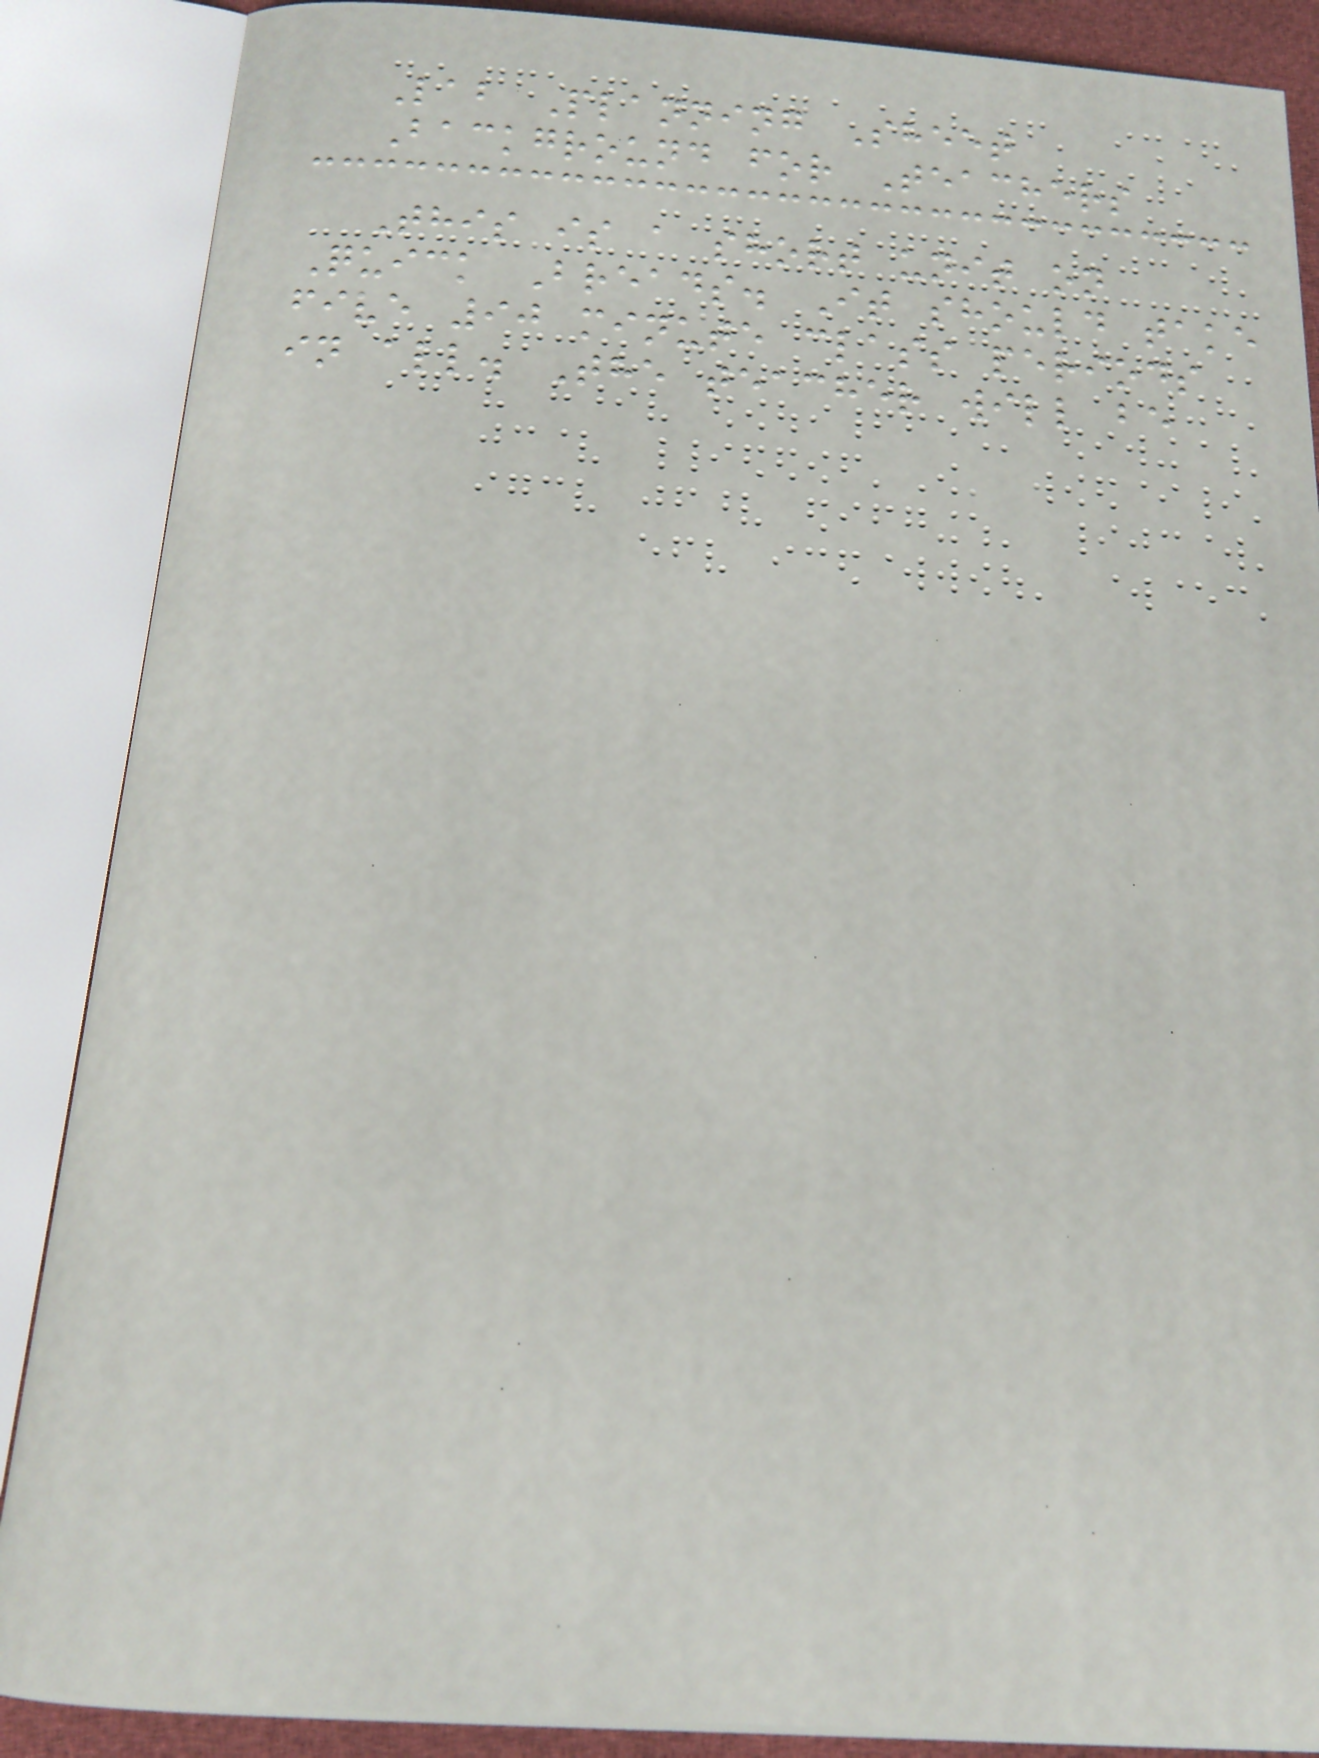Lab Planning Sheet
Background for Teachers
This is a short unit on
Quick Breads. It should take
five 90 minute class periods
in all. The teacher will be
